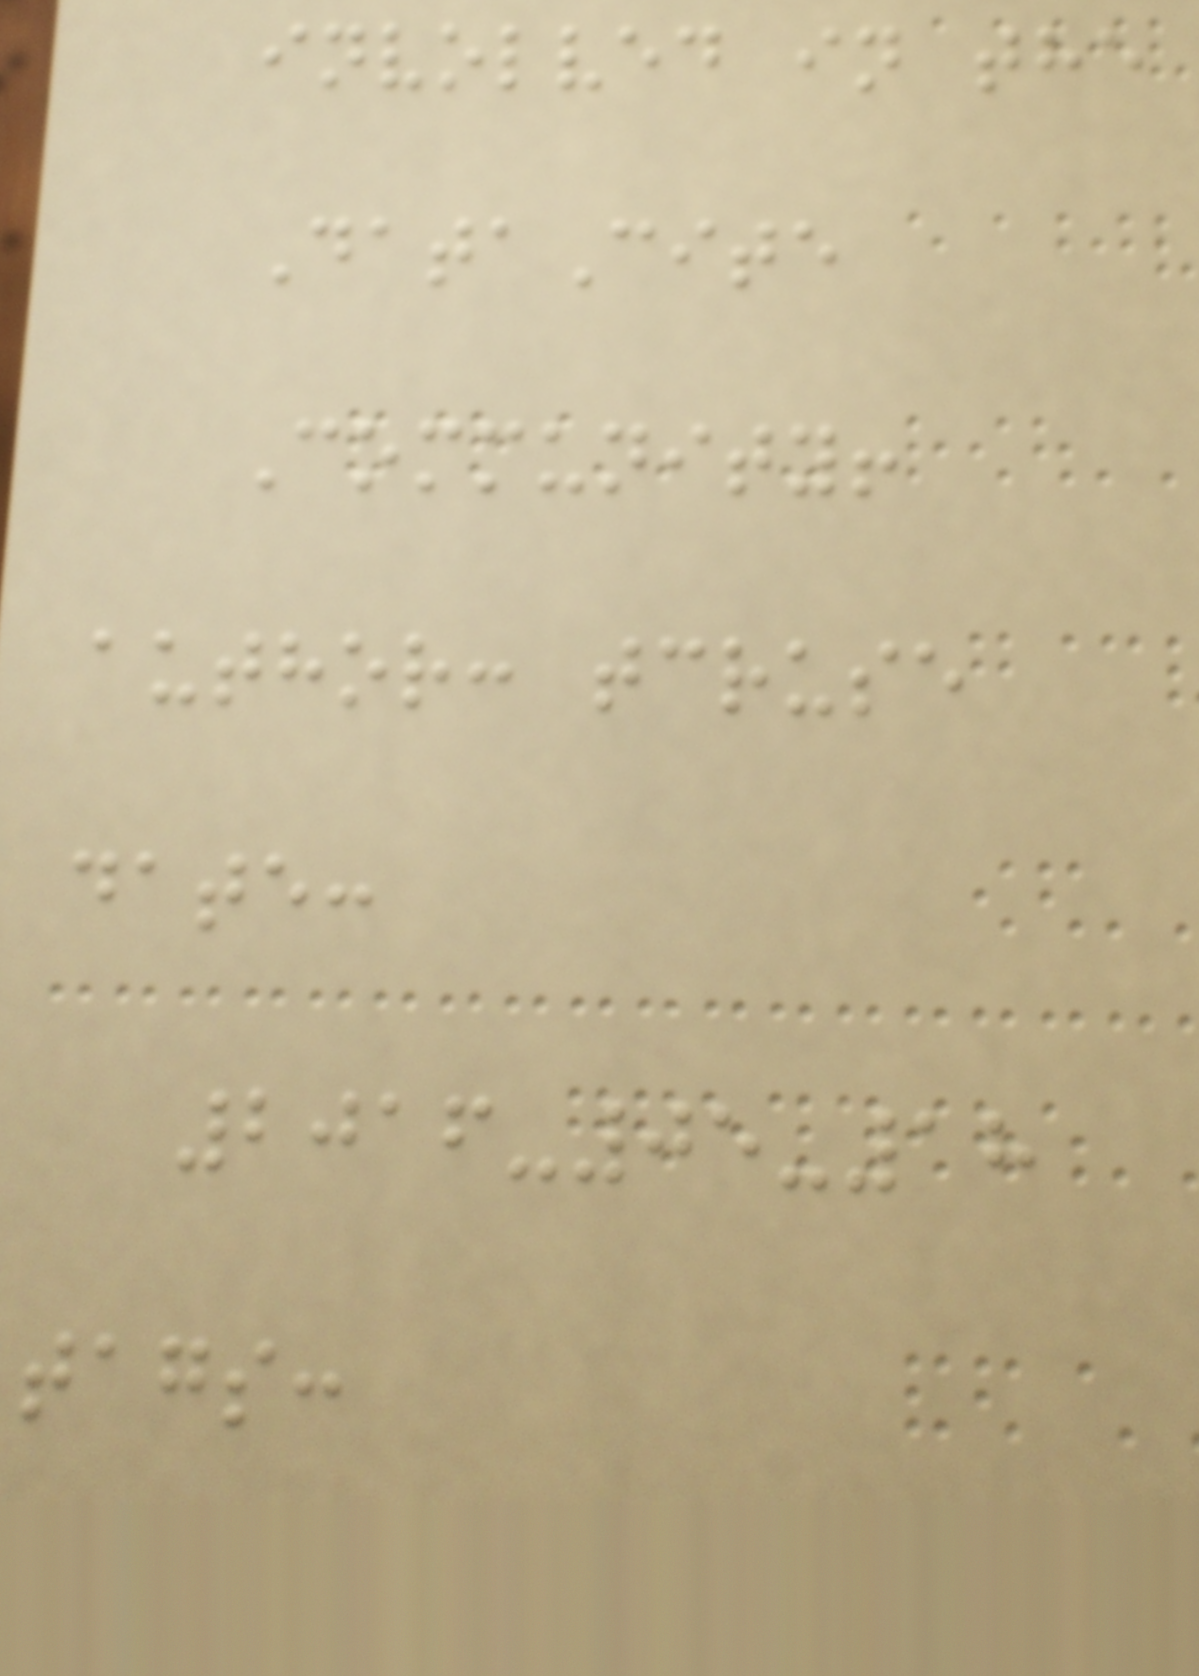involved in the
DataCite
Community!
author: tcruse
date:
2016-05-18
tags:
